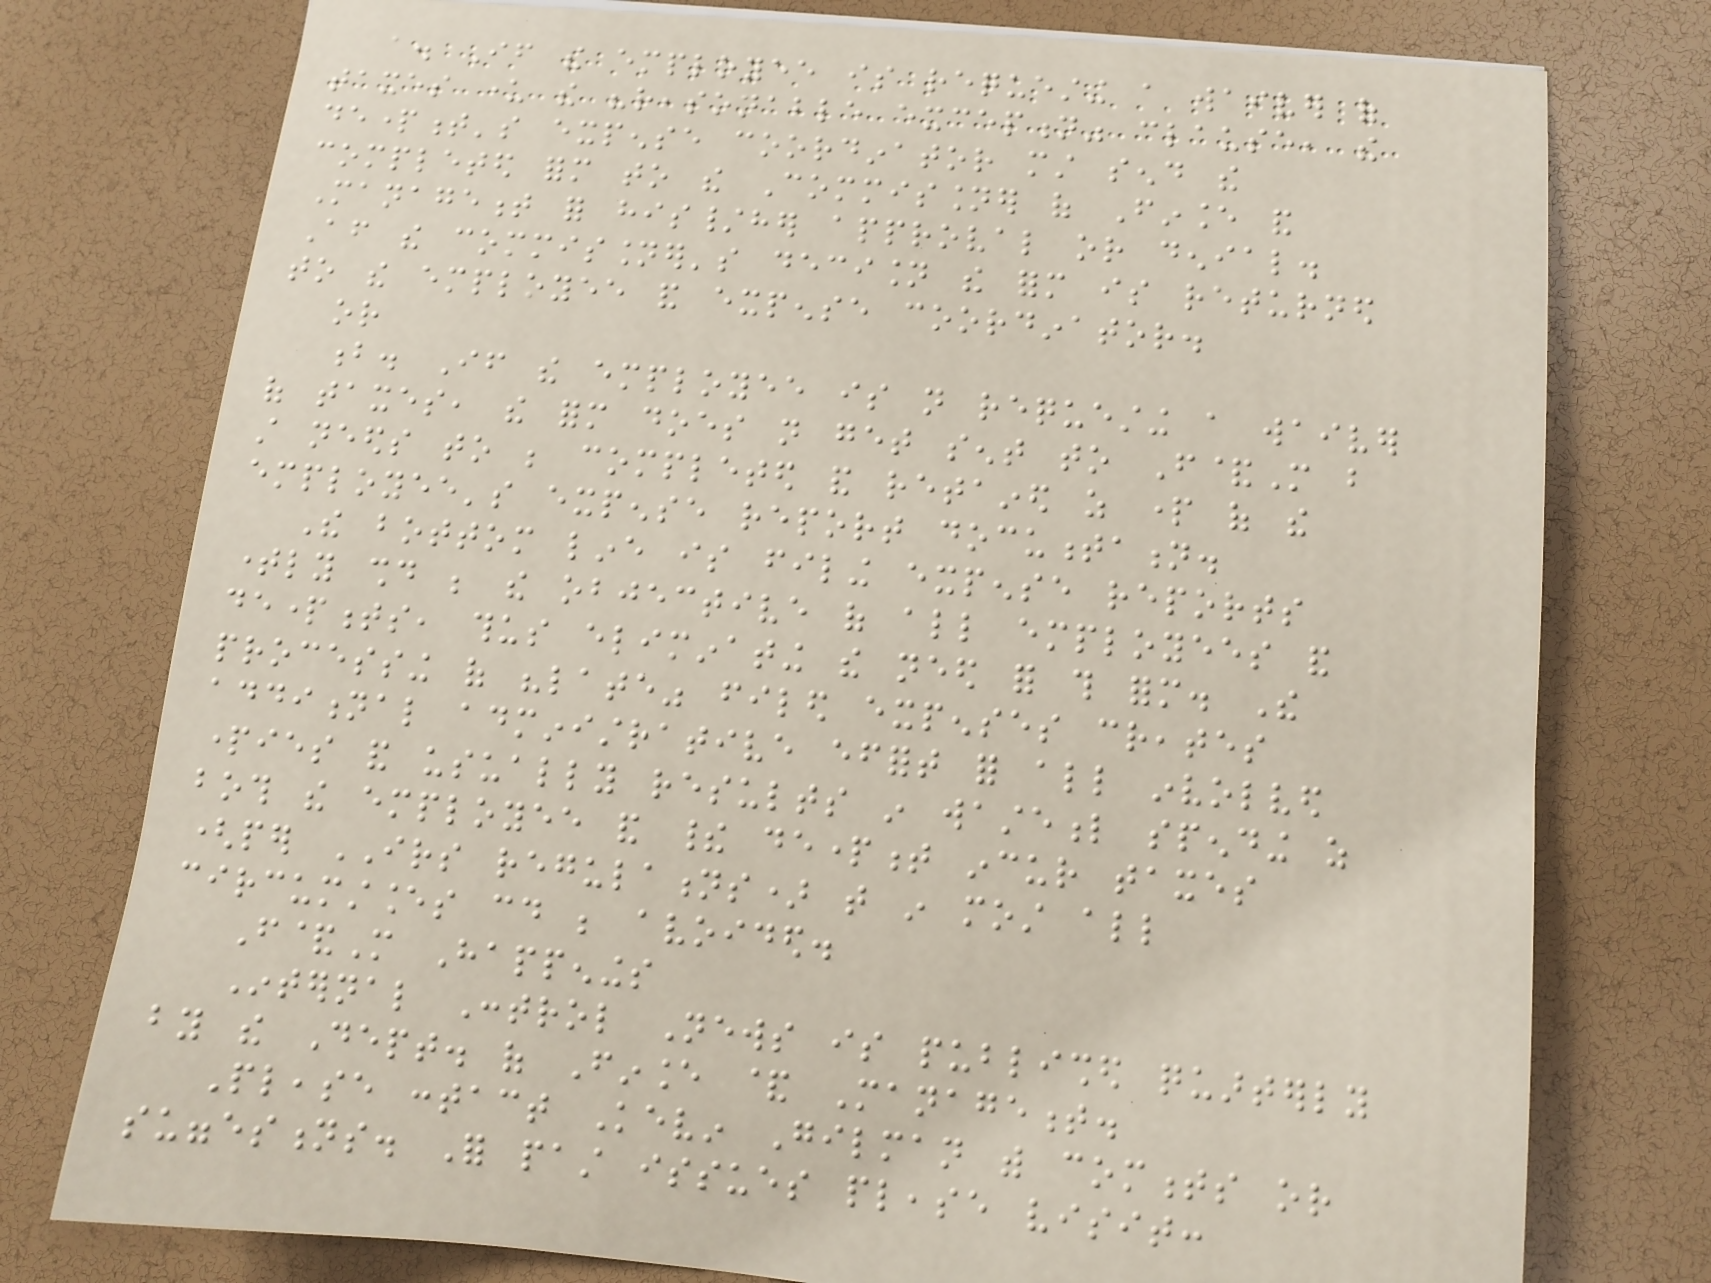a. If the employee is requesting a waiver of
taxes under the "reasonable exception" clause, the
department's expense coordinator must send the
completed form to the Commissioner of Finance and
Management for his/her approval or denial.
After the commissioner's decision the form is returned
to the employee and expense coordinator.
or
b. If the employee is not requesting a waiver
of taxes, the form does not get sent to F&M but
still needs to be completed and retained as part of the
employee's expense report documentation.
The bottom line is filing expense reports
timely should be the objective of all employees and
departments, thus eliminating the need for this form. The
processing of "late" filed expenses creates
additional administrative effort for all involved
parties and usually results in wasteful spending as
both the employee and their department incur taxes
(per IRS regulations) that in most all
circumstances could be avoided.
F&M Happenings
Internal Control News is published quarterly
by the Dept. of Finance & Management.
Please contact Kevin Gilman with comments or
suggestions. For past issues please visit:
